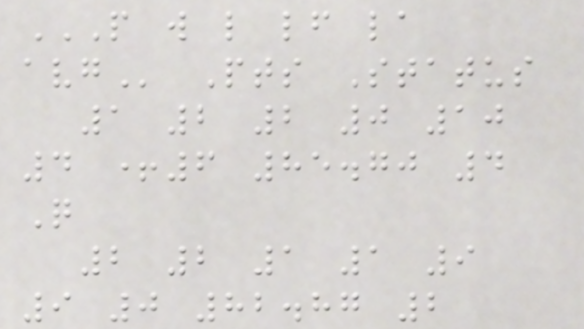P W L LF LA
AVG Pts Status
1 2 2 0 10
4 +6 85.70 4
Q
2 2 1 1 9
9 0 82.87 2
